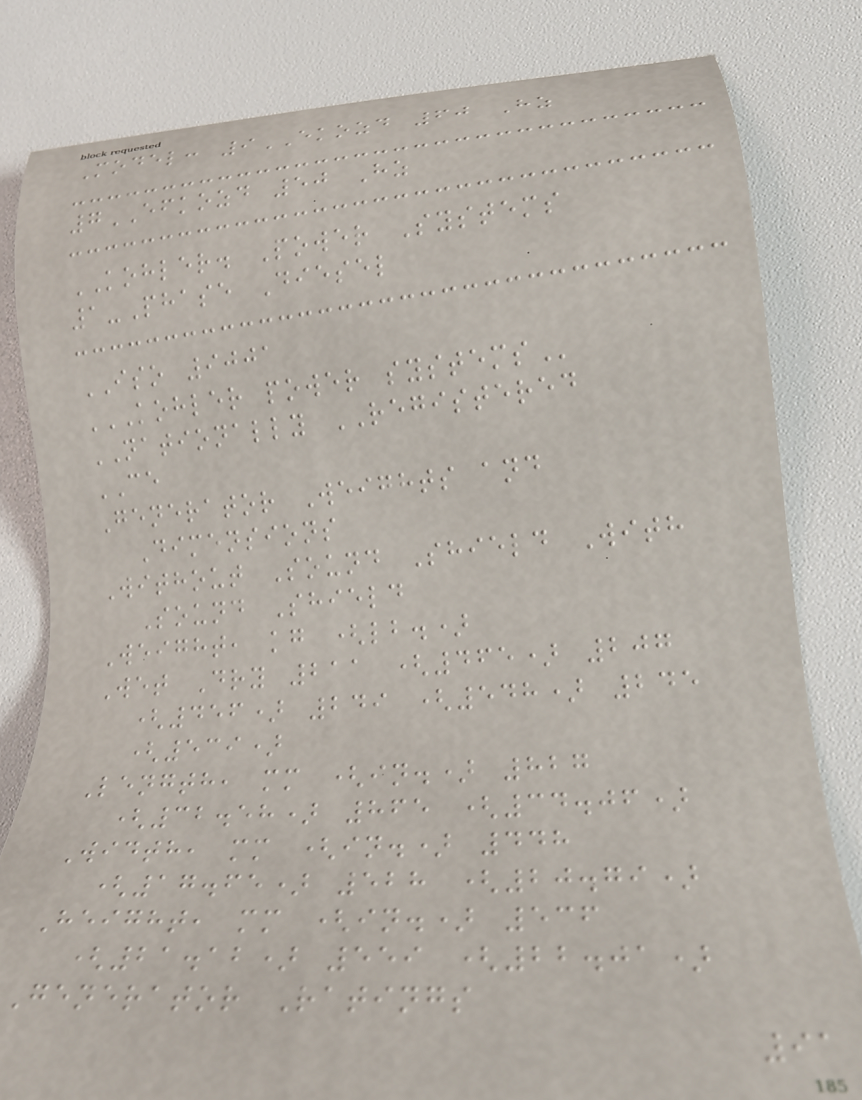Model: 9EKOZD 60 Hz
7EFKOZD 50 Hz
KOHLER. Power Systems
1-Phase Diesel
ISO 9001
KOHLER POWER SYSTEMS
NATIONALLY REGISTERED
CE
Generator Weights and
Dimensions
Without Sound Shield With
Sound Shield
Weight, kg (lb.)
Wet Dry 211 (465) 207
(456) 249 (548) 245
(539)
Length, mm (in.) 827
(32.58) 865 (34.06)
Width, mm (in.) 448
(17.65) 528 (20.79)
Height, mm (in.) 536
(21.12) 559 (22.01)
Generator Ratings
91
